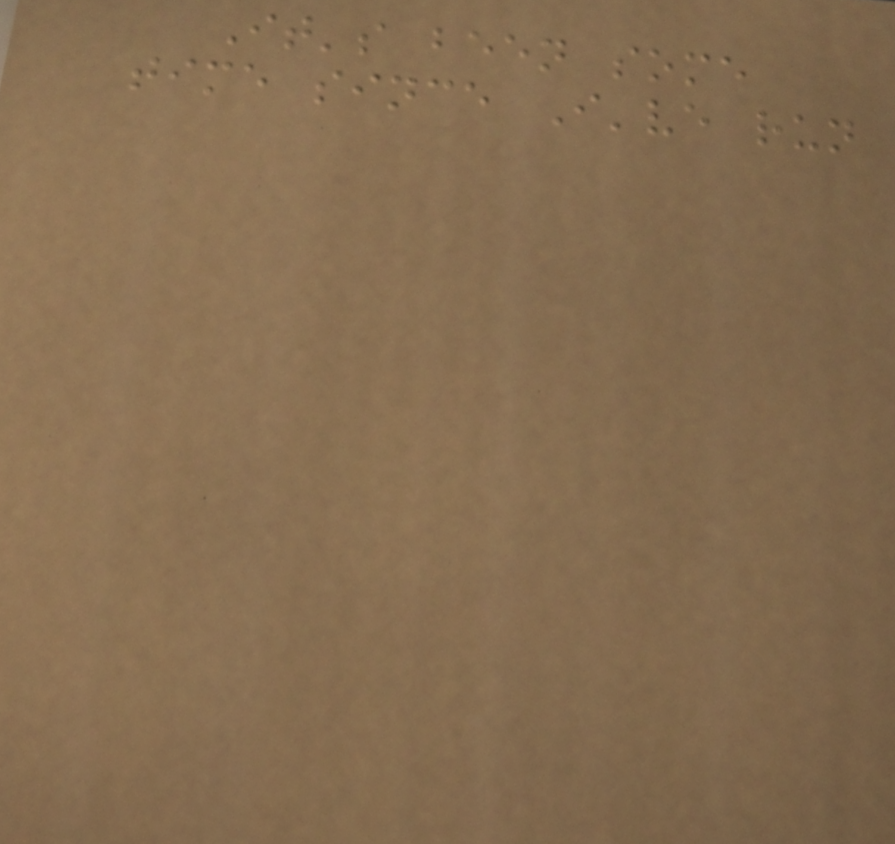It's been some
time since I've run
